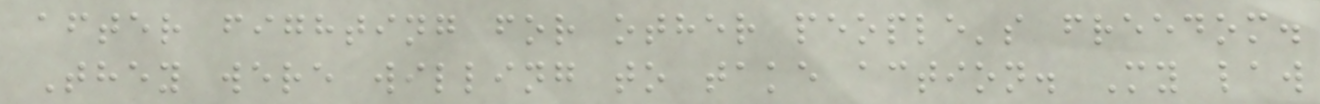after fighting for other people's freedom.
They were willing to take action. My law
